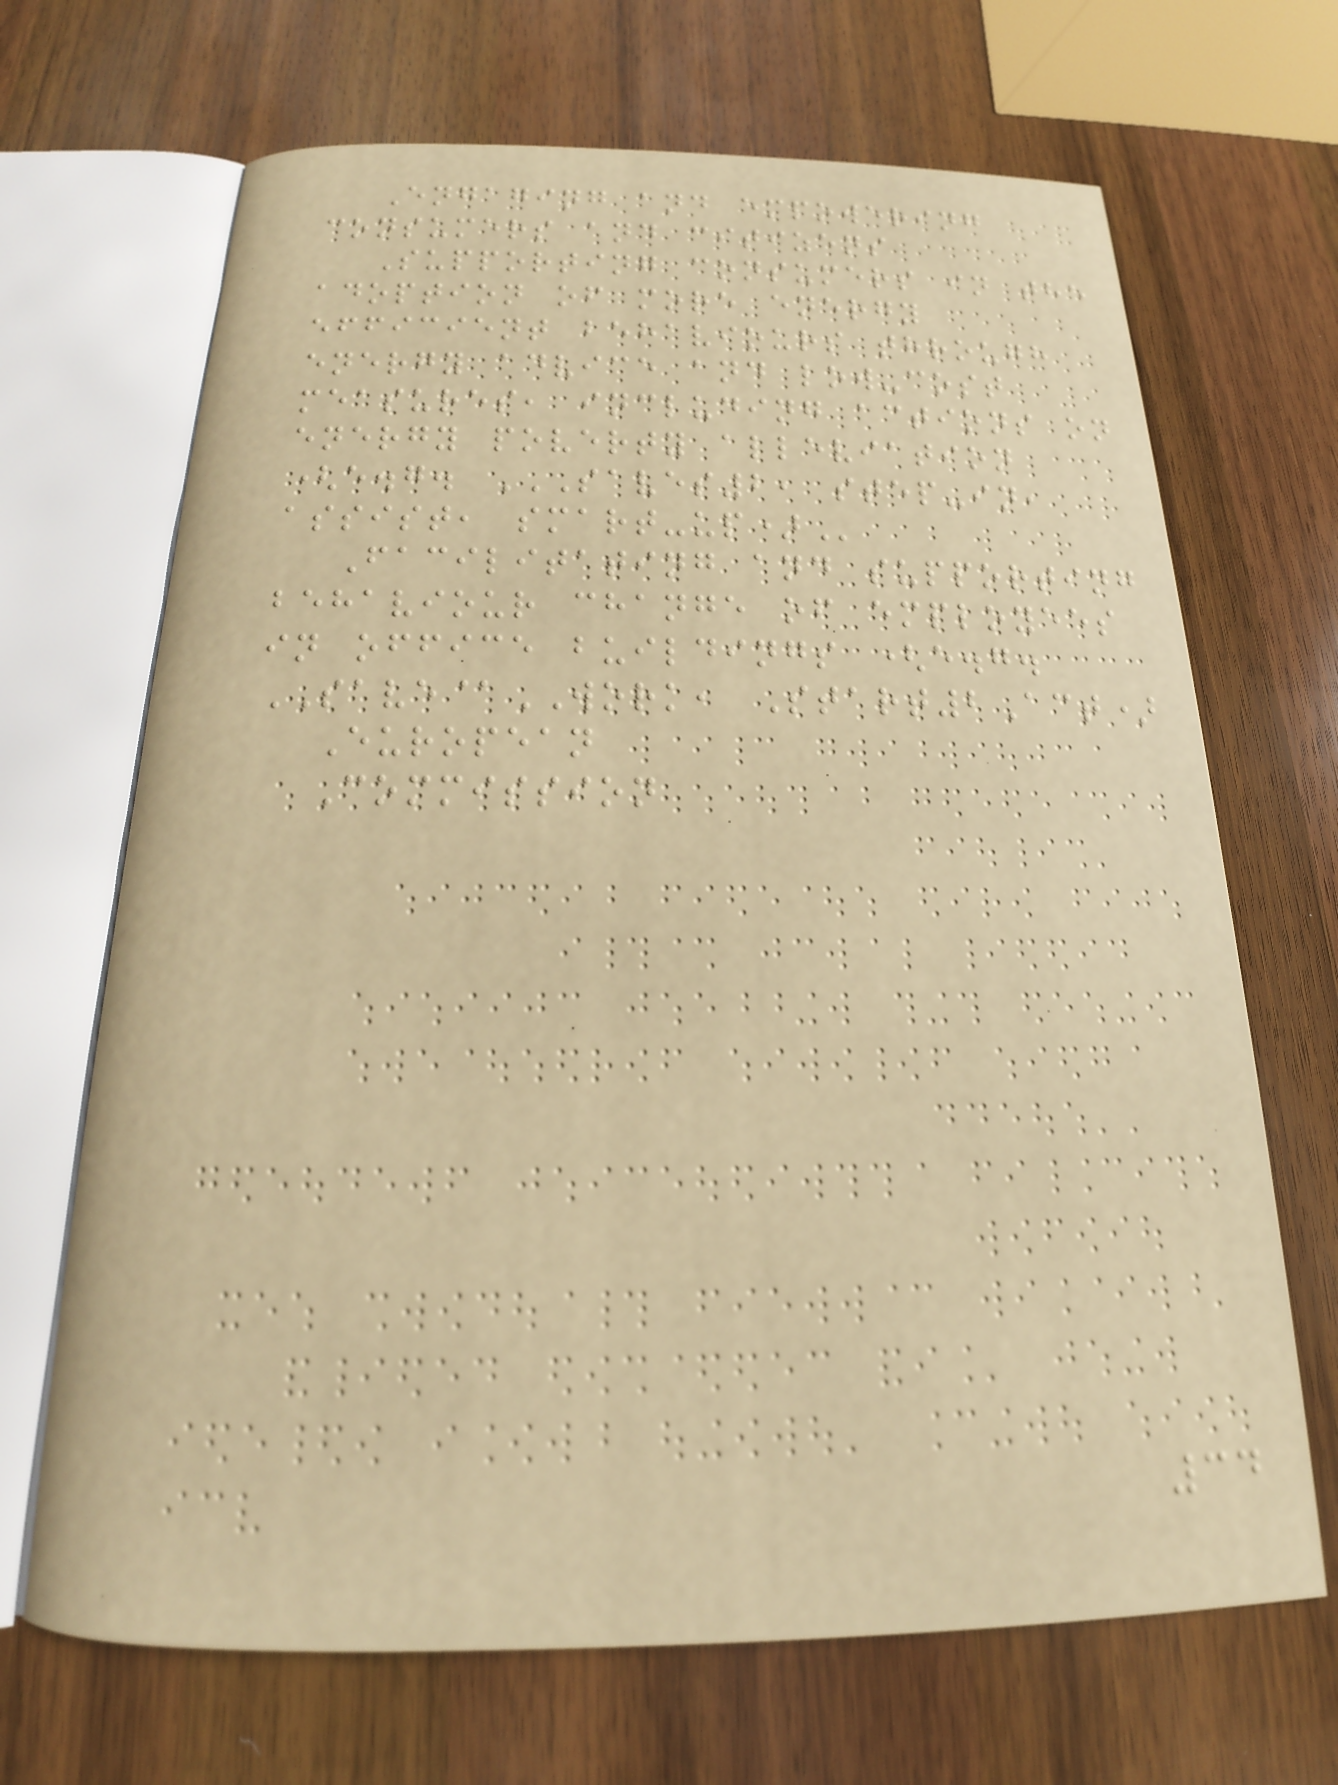Engaging and empowering
consumers and citizens
Supporting consumers in the
adoption of more energy
efficient behaviours through
energy advice and low-cost
measures, including actions on
energy poverty alleviation
(e.g. SAVES2, STEP-IN,
ASSIST, SMART-UP)
Facilitating and supporting
behaviour change of employees
in office buildings (e.g.
SAVE@WORK, Start2Act)
European
Commission
34
